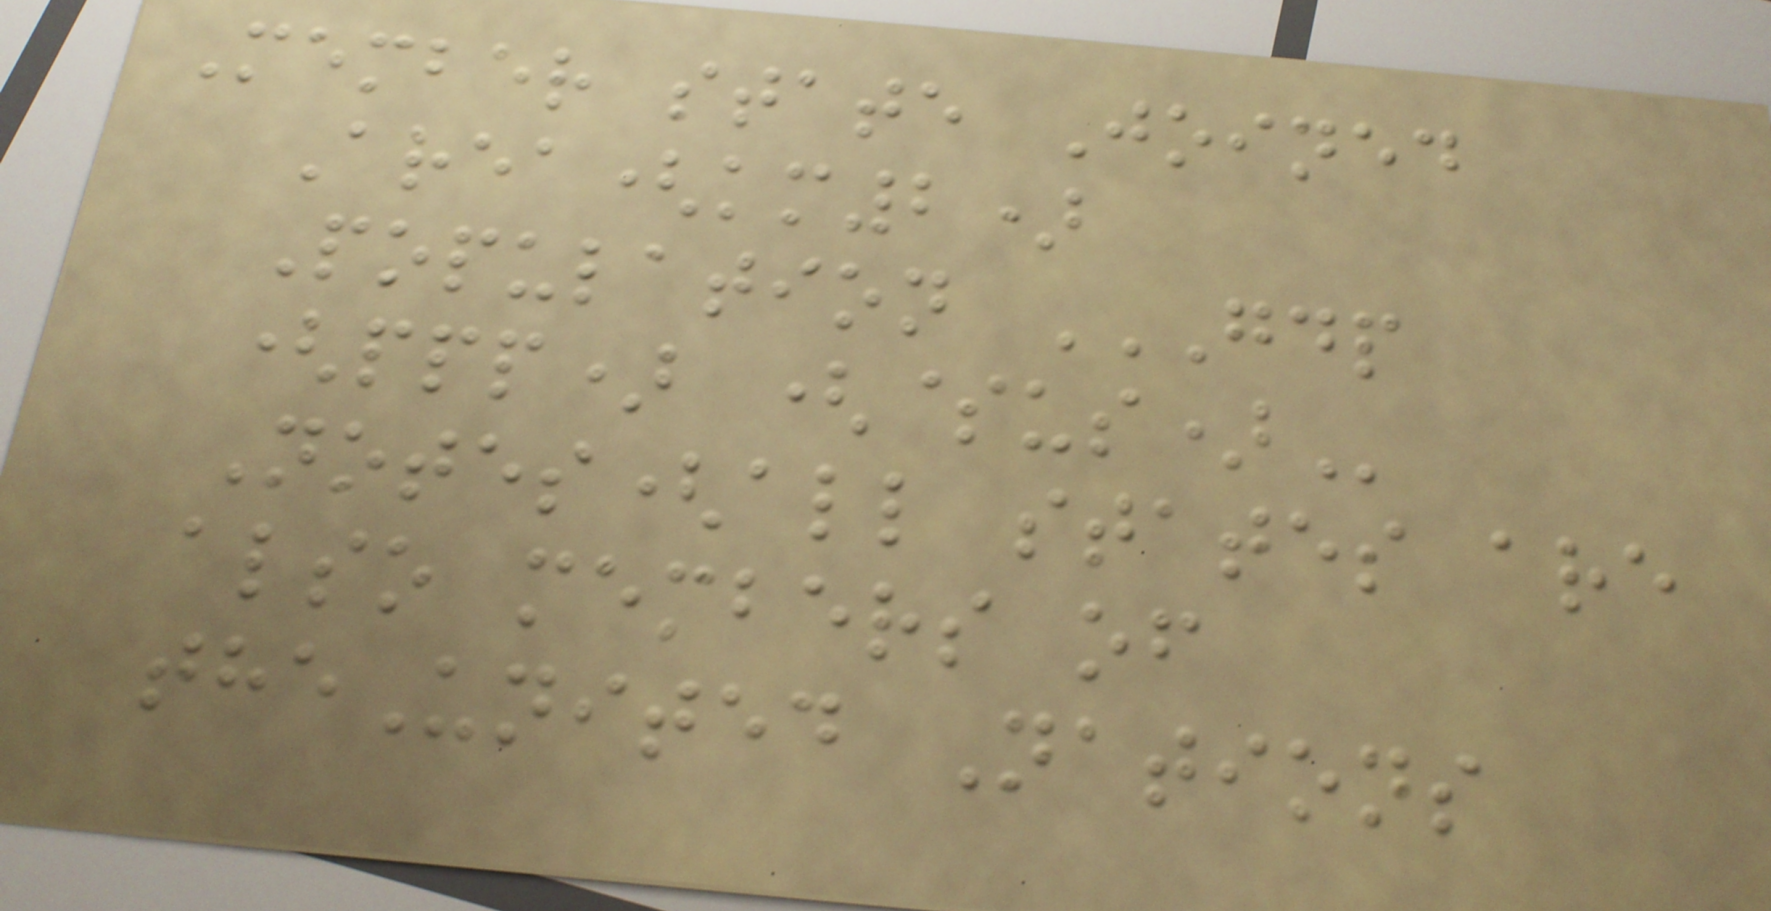Member state Joined
Area(km2)
Population GDP
(PPP) ($US)
Notes(all states are
also members of
theUnited Nations
